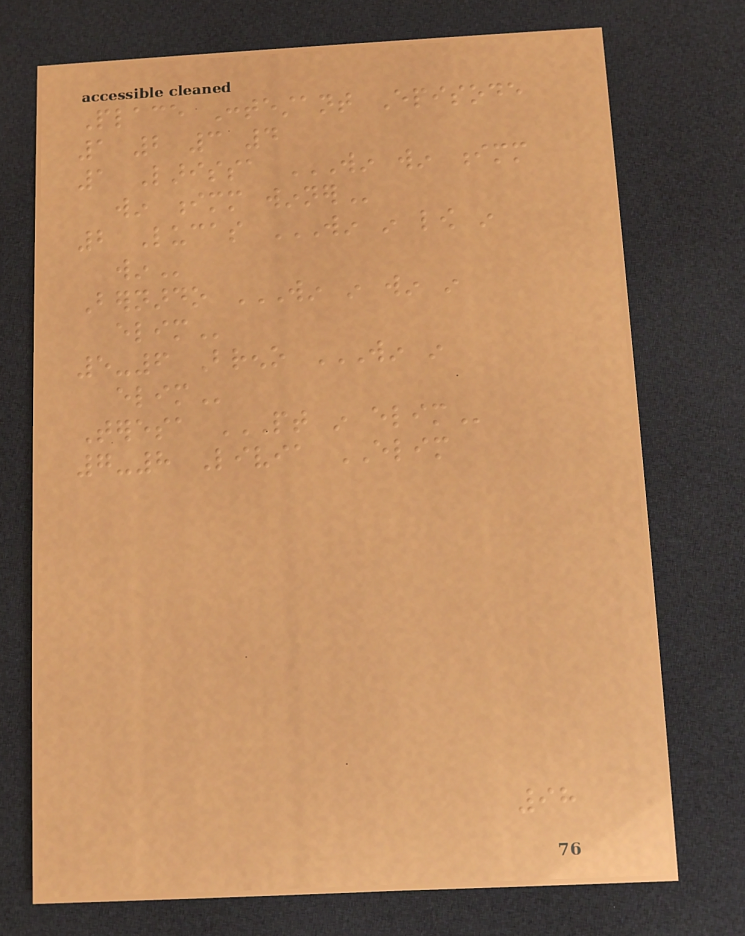Place Contestant Episode
1 2 3 4
1 Larissa WIN WIN IMM
WIN IMM WINNER
2 Lucas WIN IN LOW IN
WIN
Bernardo WIN IN WIN IN
ELIM
5-6 Breno WIN IN
ELIM
Teresa PT IN ELIM
7-8 Livia ELIM
98
